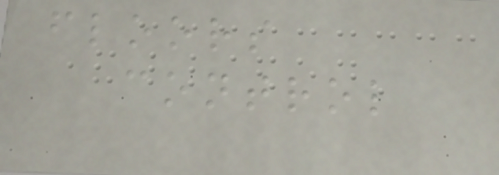floors
control
